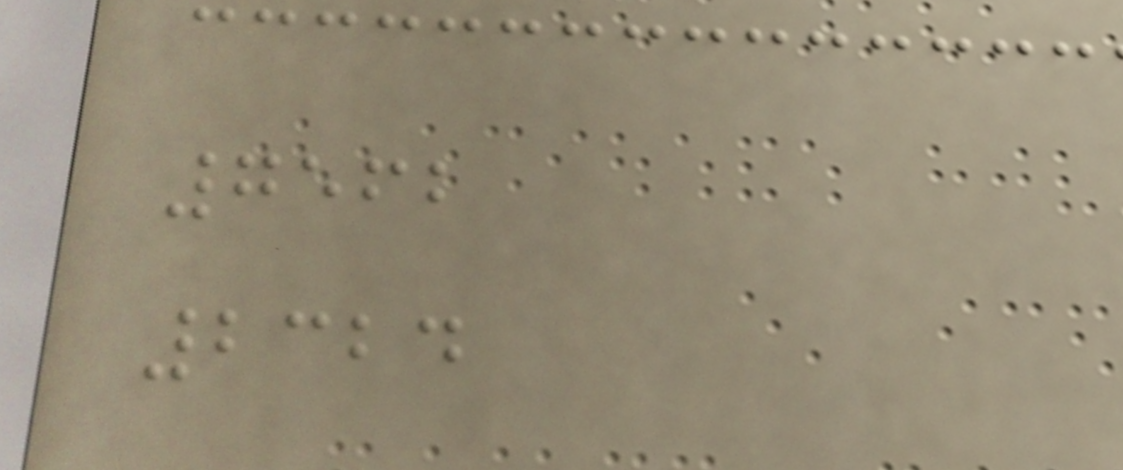7562
2324
